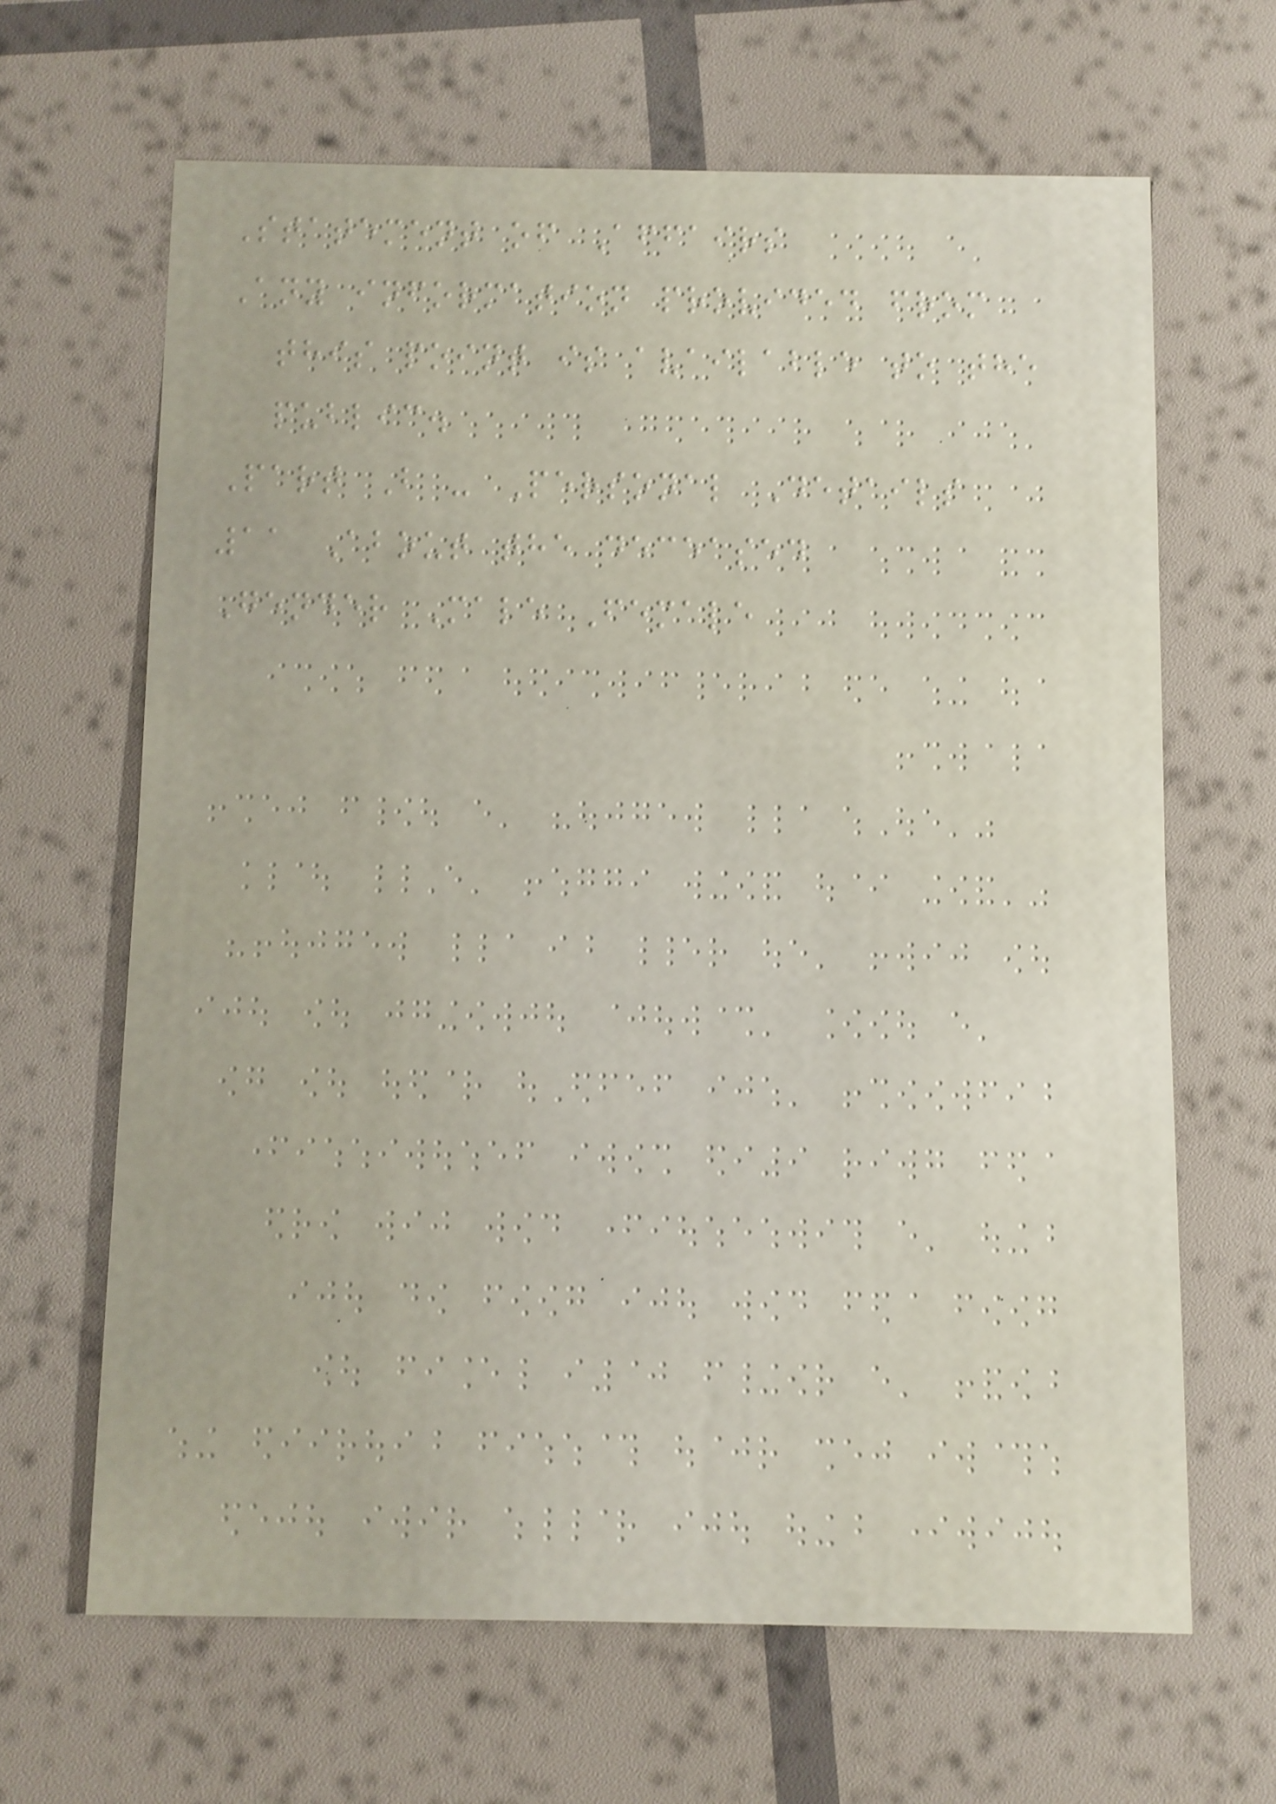Statement of Affairs
Any information provided from
this point is available to the
public.
Part B - Personal Details
11 About the deceased
Gender Male Female
